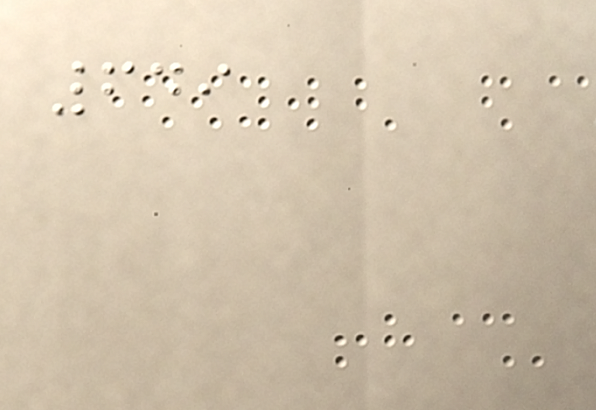649
